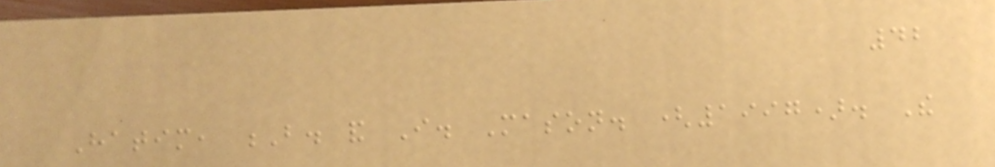42
Hatim, B. and I. Mason. (1997). The
